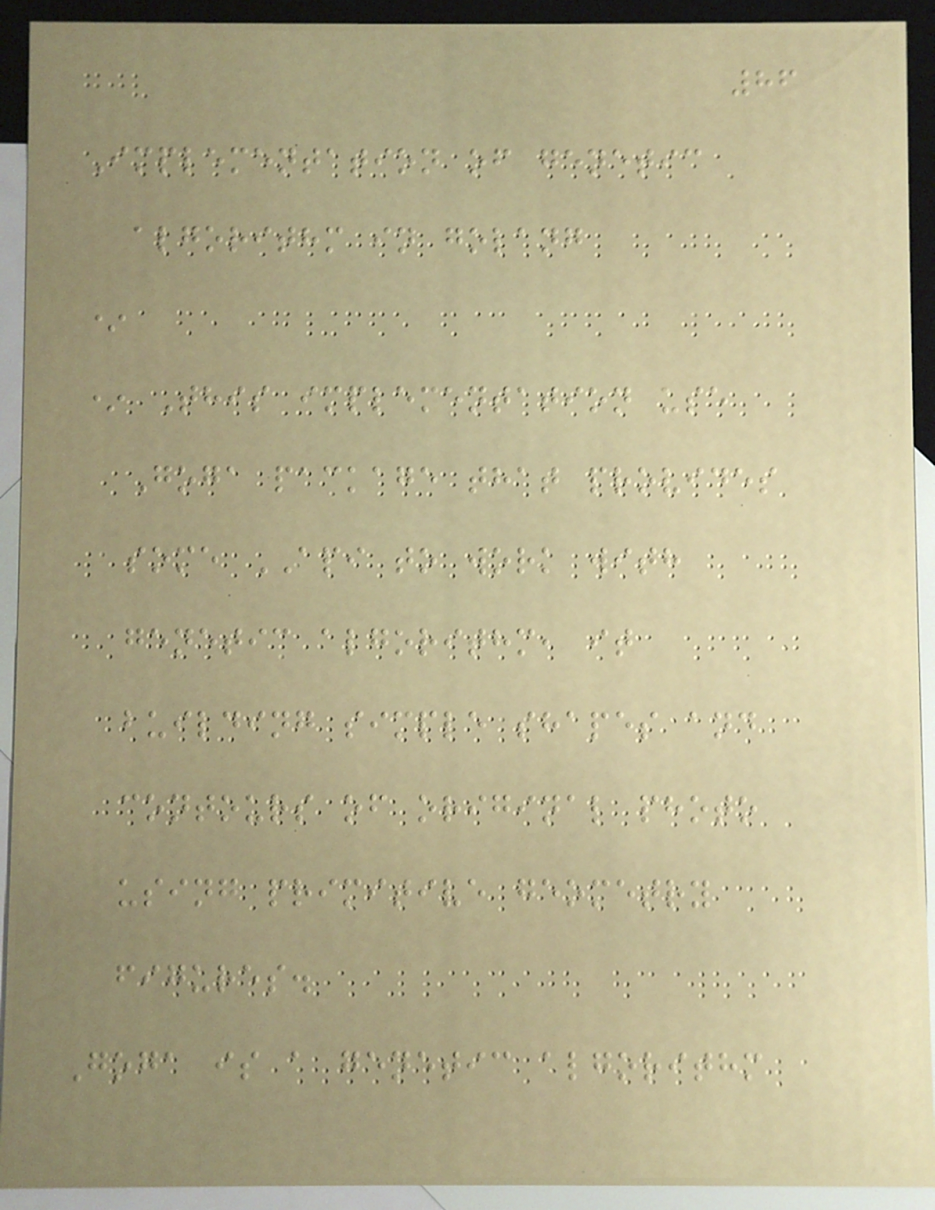86
Implementation of genetic
algorithm in golang
*
* This implementation use
Goga package that provides
some API to work with
genetic algorithm, it
building simple shapes and
contours of original photo
using primitive geometry
figures.
Goga is a genetic algorithm
